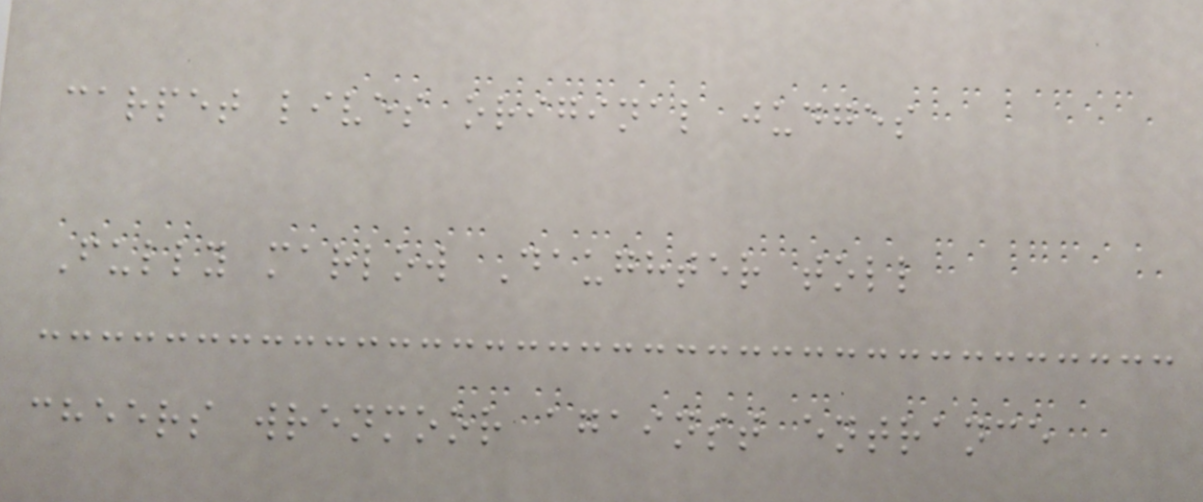carpet lives original judges
Fully marlow Daughter toll
cheers wrenmoor against entrance
